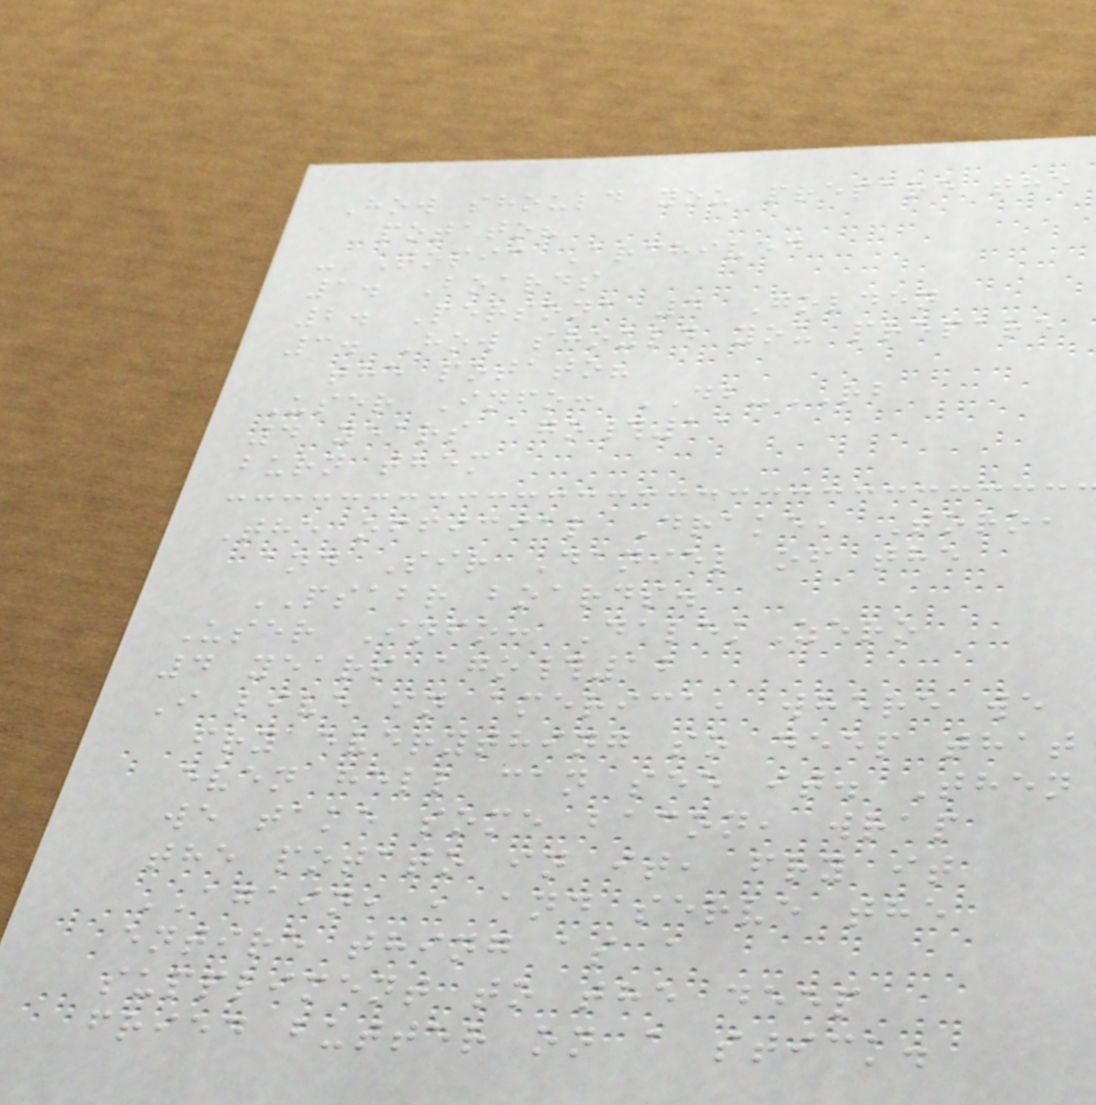How should you prepare the
potato?
- Topic Archived
1. Boards
2. Persona 4 Golden
3. How should you prepare
the potato?
User Info: DB-RB
4 years ago#11
burn them
The official Drake, Toro,
and Sir Daniel of the
PSABR boards.
User Info: DalekZero
4 years ago#12
I live in america, where we
fry everything so deep that
even hell can see it. Then
we take some bacon, wrap
the potato in it, fry it
AGAIN, , and serve the
entire thing as a
suppliment to the deep
fried butter on a stick.
